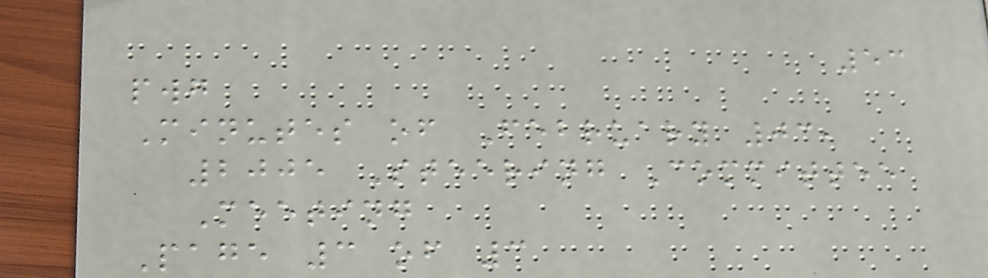53
pwg
Minutes of February 03,
2005 Steering Committee
Meeting
Page 3 of 3
